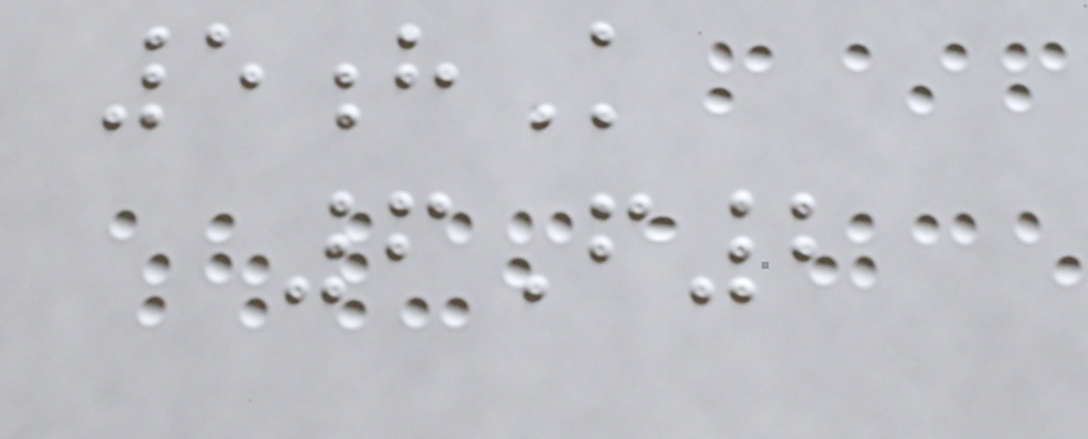5hK
6F2
